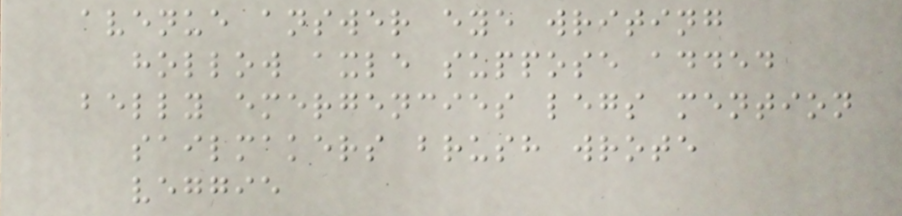avenue answer eye writing
hollow axle suppose added
belly emergencies legs mention
sailmakers brush wrote
veggie
